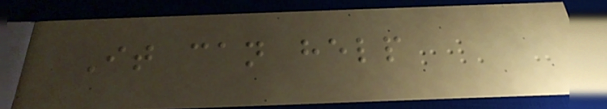It can help
